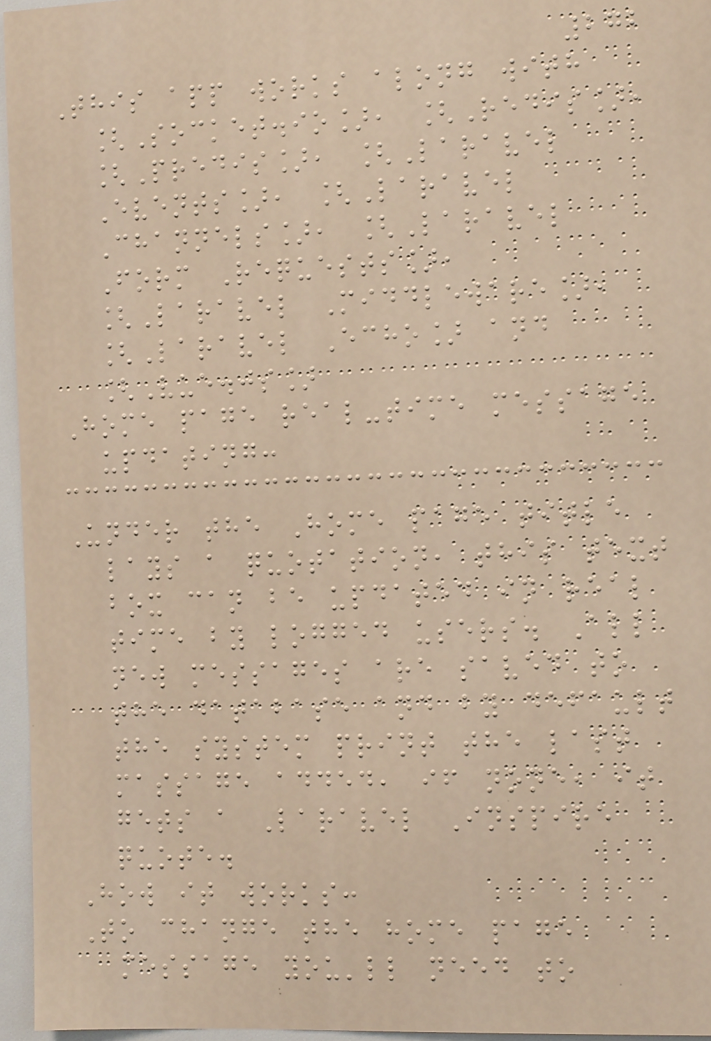272
This app works along with
[Socket.io], [Redis],
[Predis], [Laravel
Events], [Laravel
Channels], [Laravel
Form Requests],
[Laravel Middleware],
[Laravel Echo] and
[Vue.js]
Home page real-time message
updating:
Under the Home page title
lays a quotation, this text
box can be updated in real
time by logged users. All
new messages are saved to
the database and by default
the system print the last
massage added, if none, it
gets a Laravel Inspire
quote.
How it works:
To change the home page
message you'll need to
